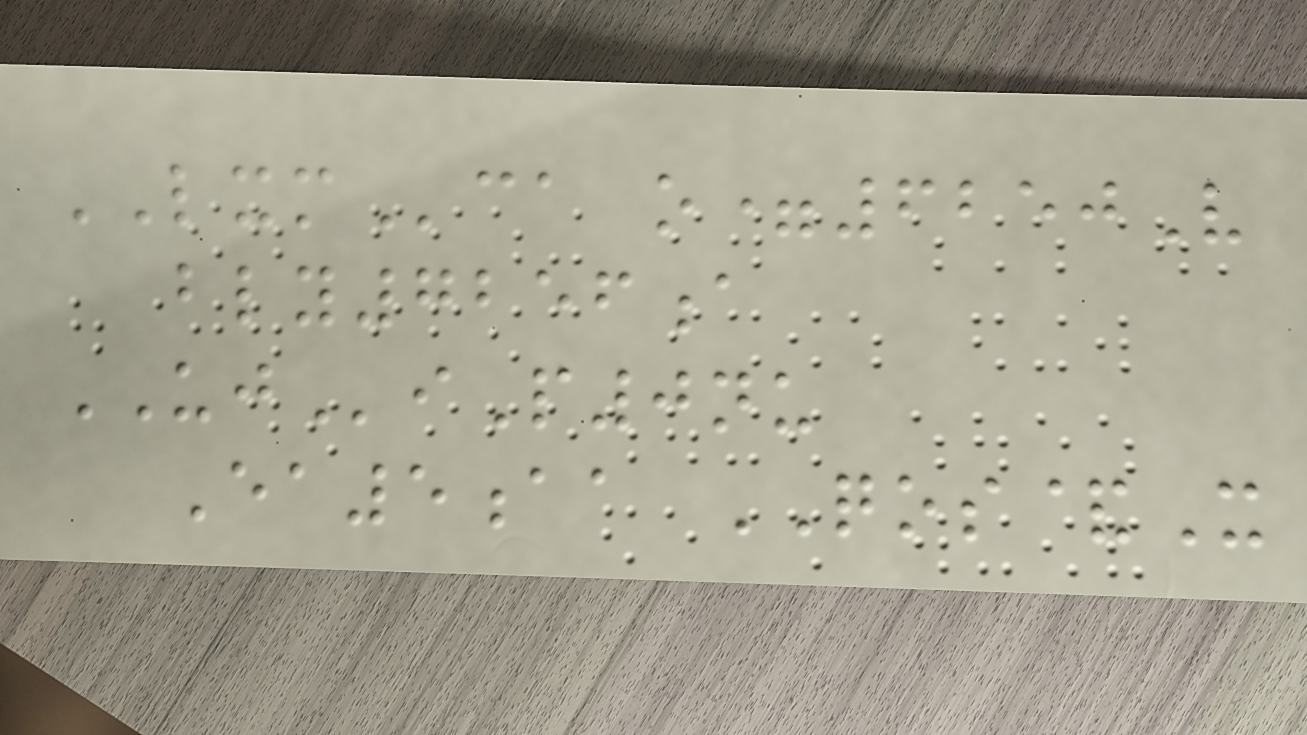LXMca o=6250V
bly7256a
UJiP0nu
Ea5aa QOS&X
